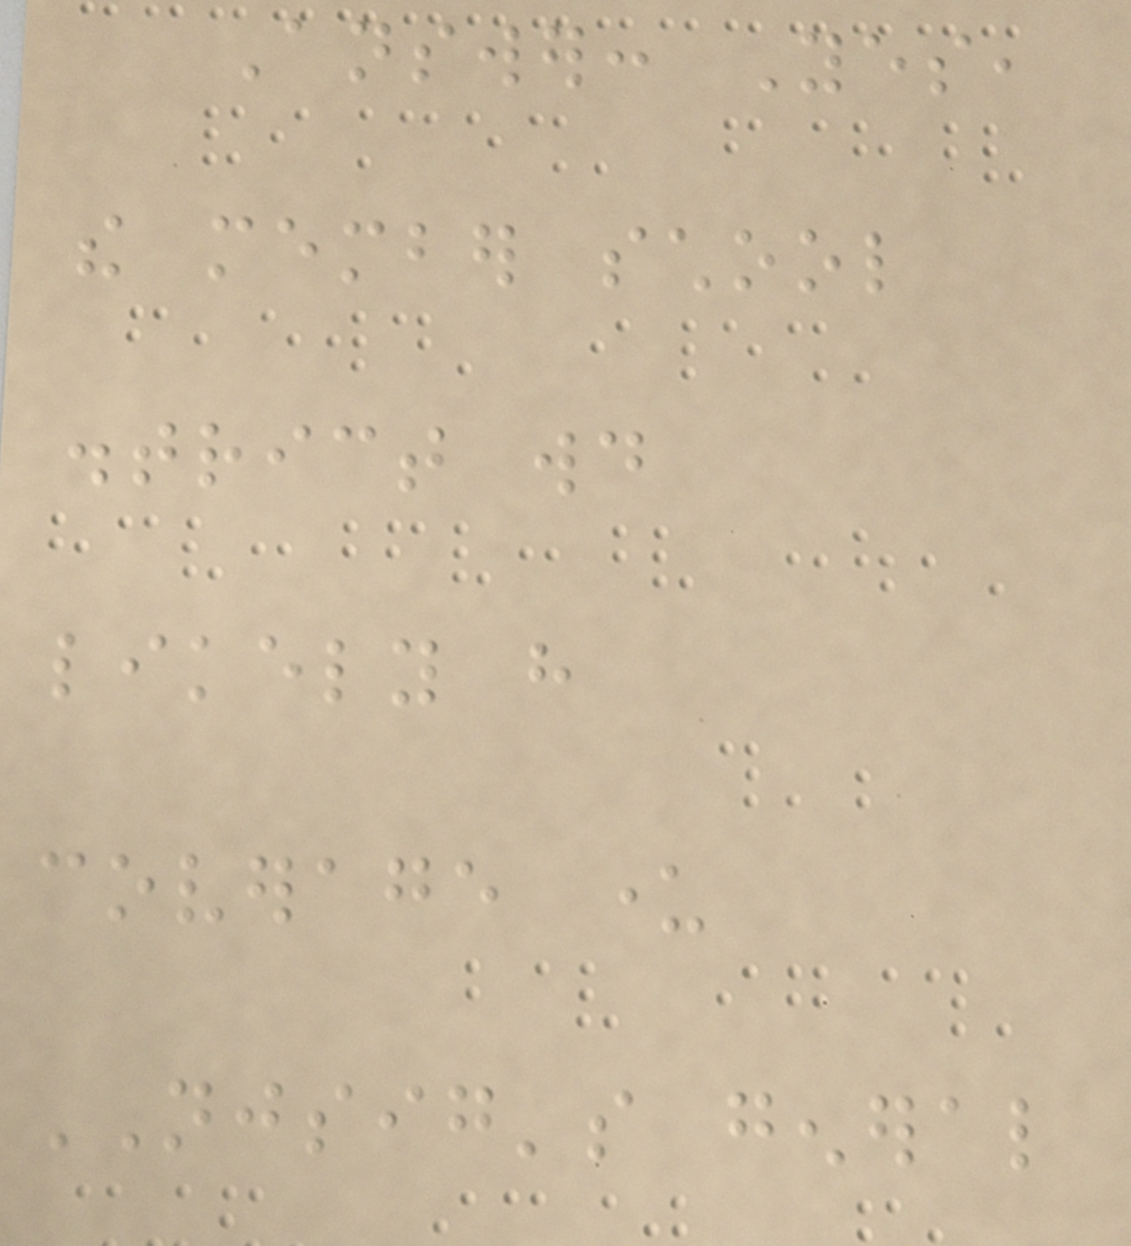Answer: Yes,
the member school
district would
likely have
coverage under
NJSIG's general
